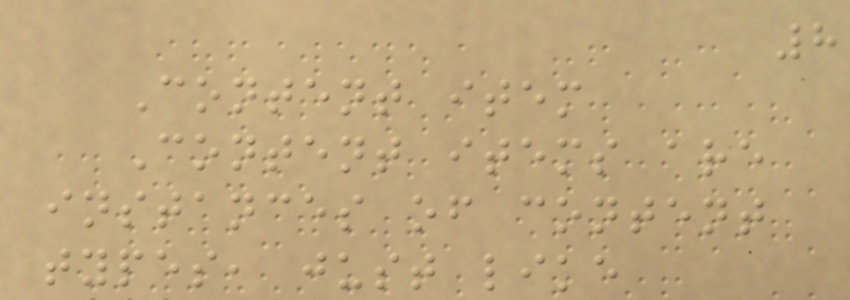8
Content item
Content items are
instances of content
types, just like
